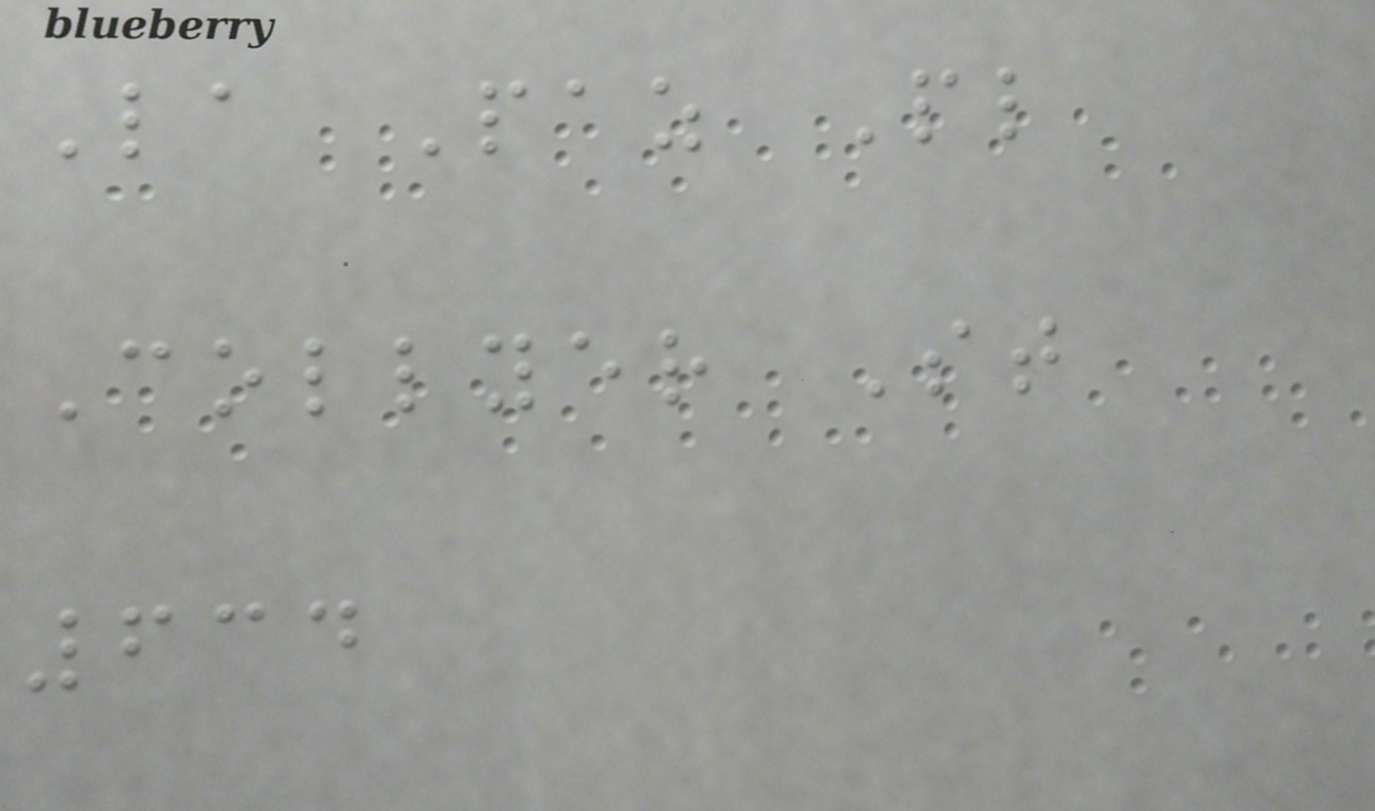La Paz Pl
Collyer St
634
